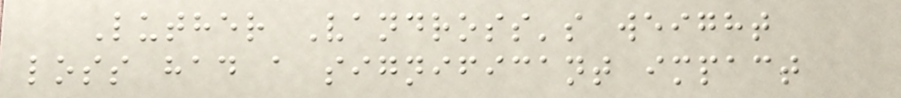Luther Vandross's weight
loss had a significant impact
